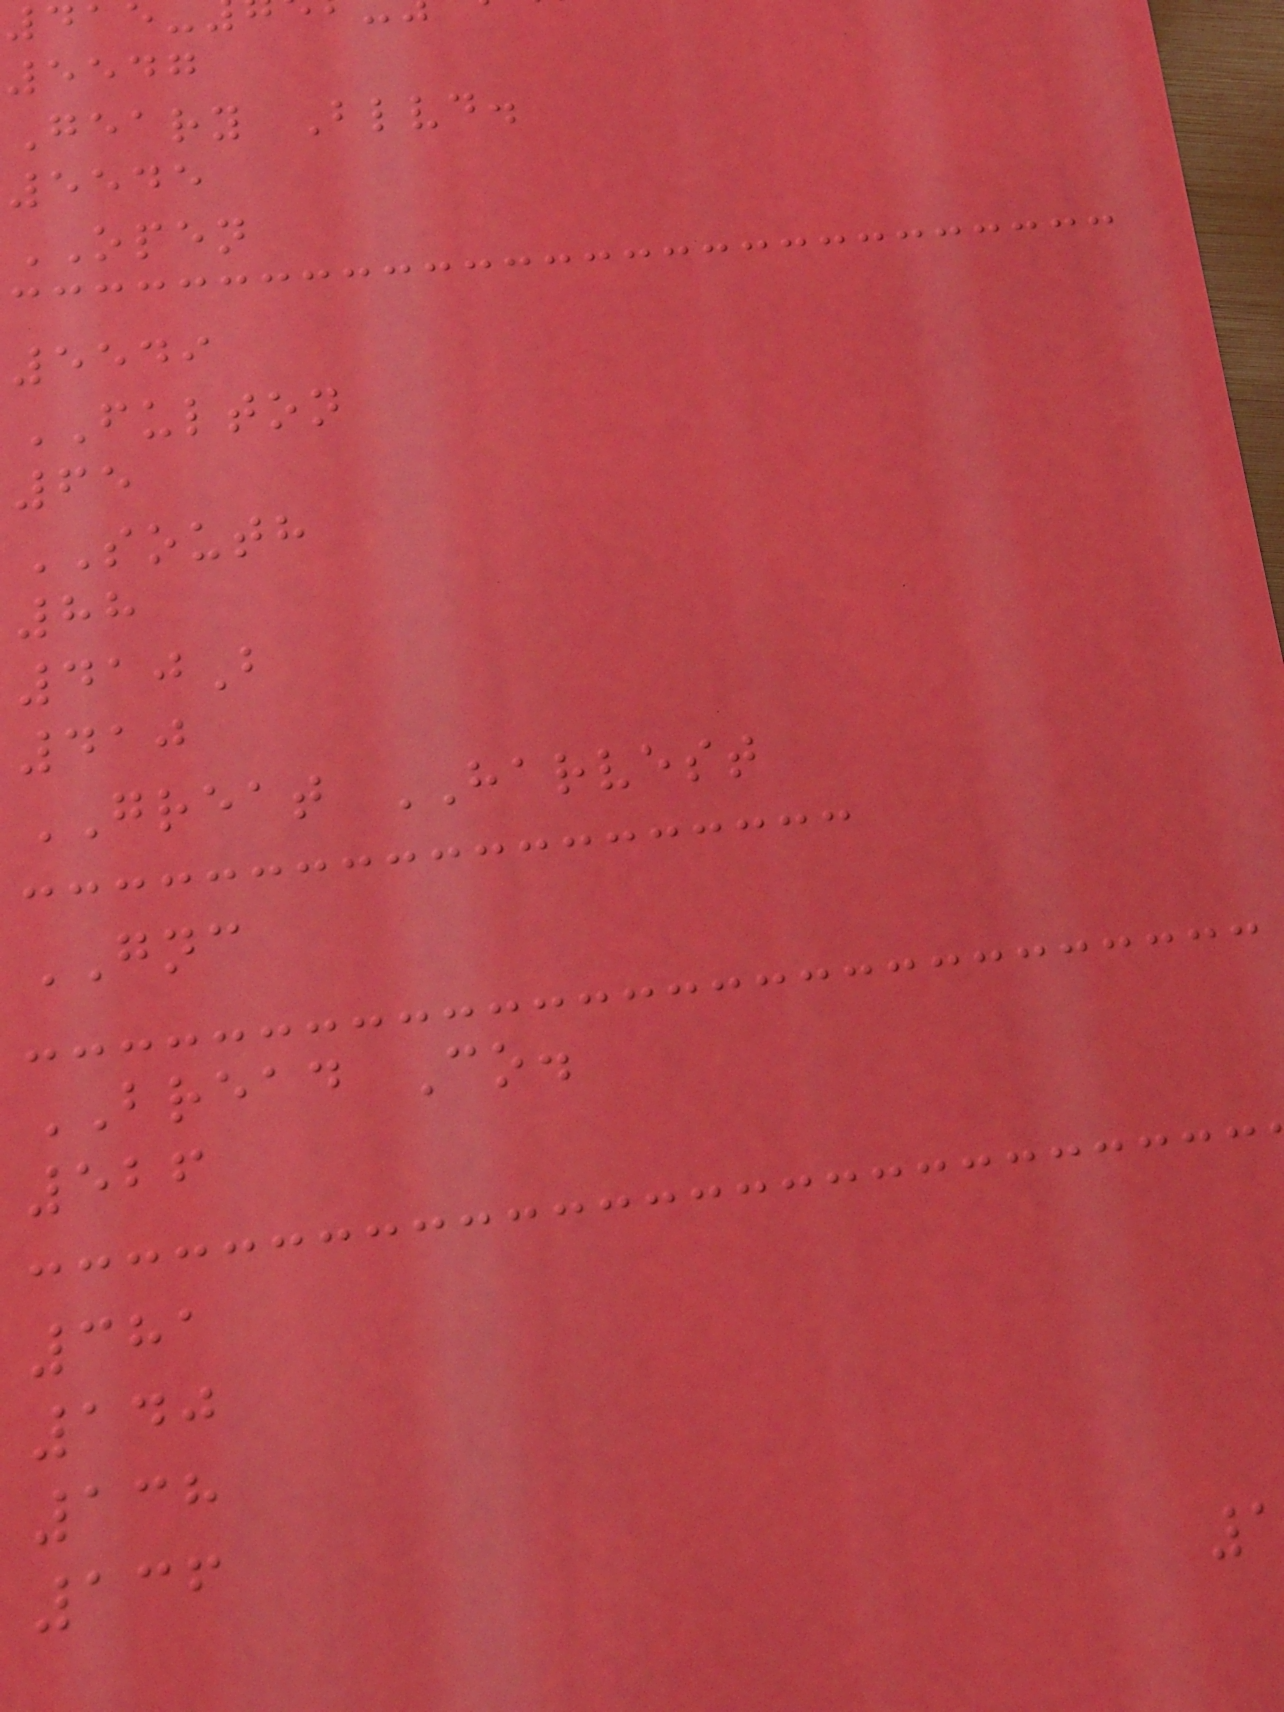5547
Geary Blvd.
5545
OPEN
5549
FULTON
65
SOUTH
88
410B
410
GREAT HARVEST
GNC
BREAD Co.
526
381
140
138
136
